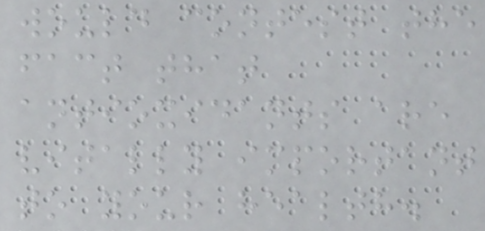would contest the
fact that
antioxidants are
vitally important
to your health.
